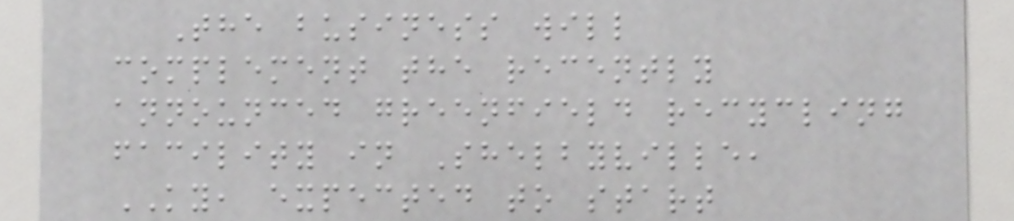The business will
complement the recently
announced greenfield recycling
facility in Shelbyville,
KY, expected to start
